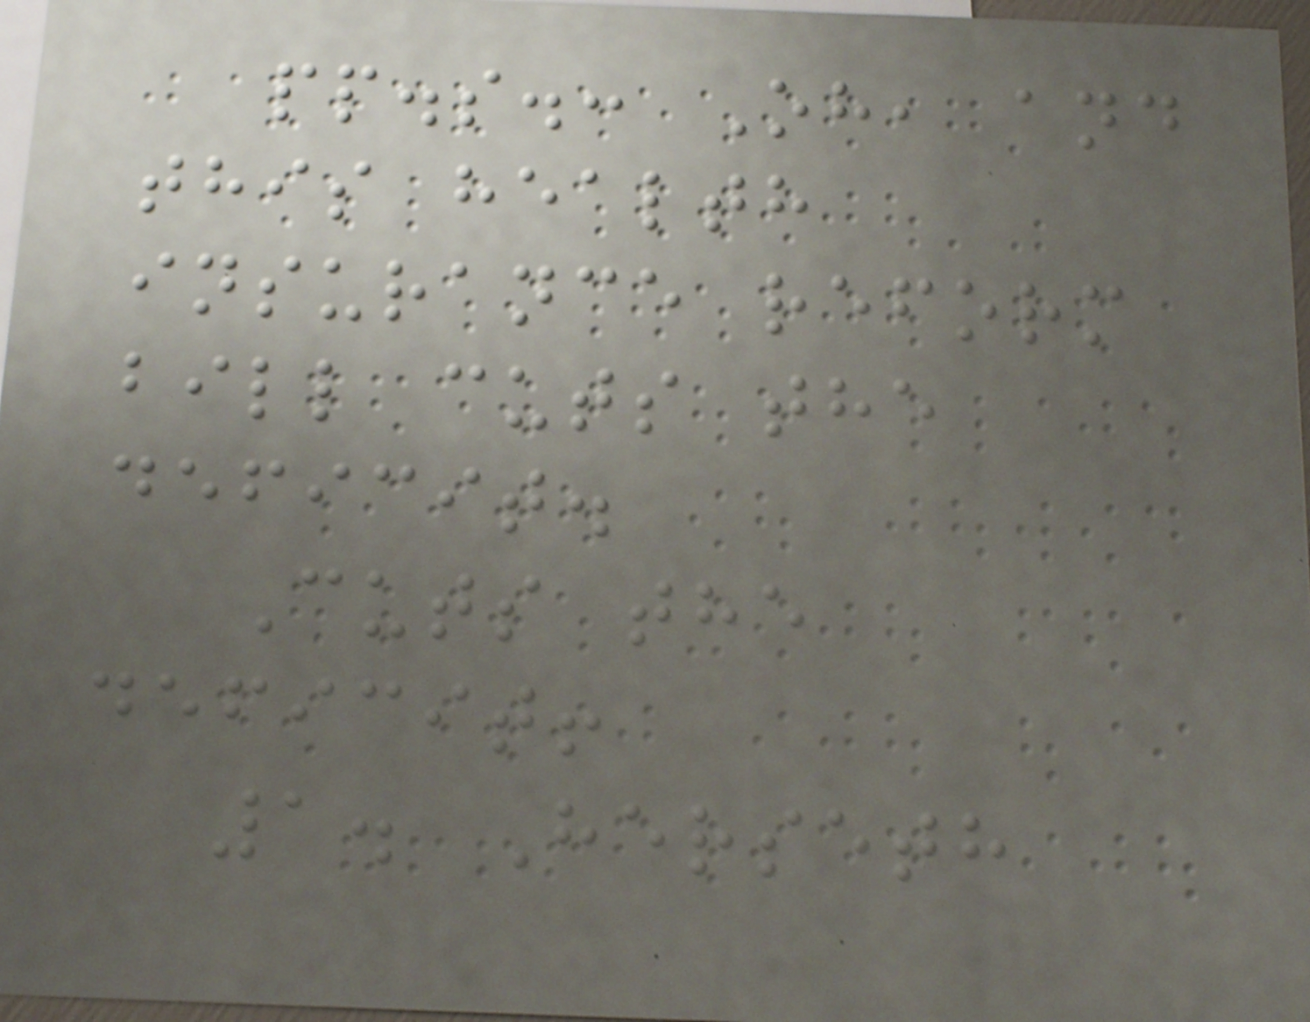pp.s.: Oh, and
this health
insurance reform
bill cuts the
deficit.
Cuts the
deficit!
1. Herseth
